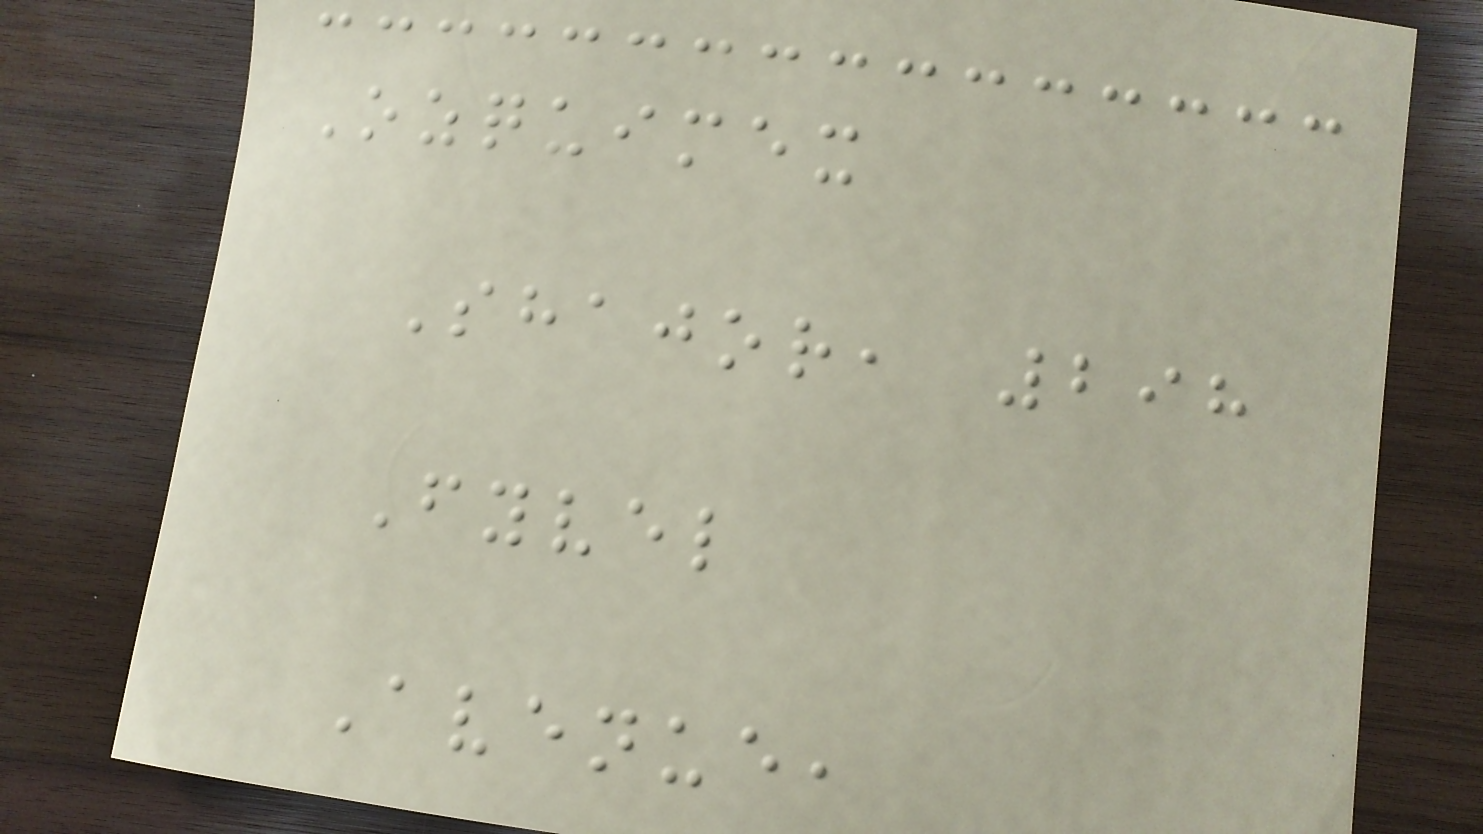Ozquimex
Shajor, 298
Fyvel
Avenue,
